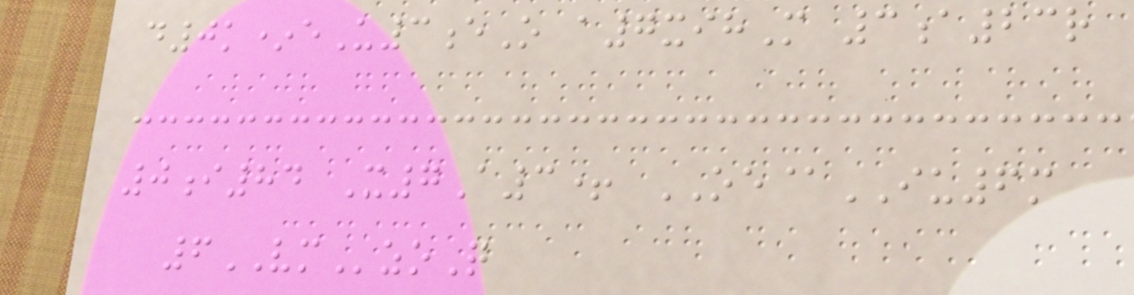d0k*eU3eO a7xihM 3a23r
0i84 X7A3+ OE@IU6m
6VMzoQ
